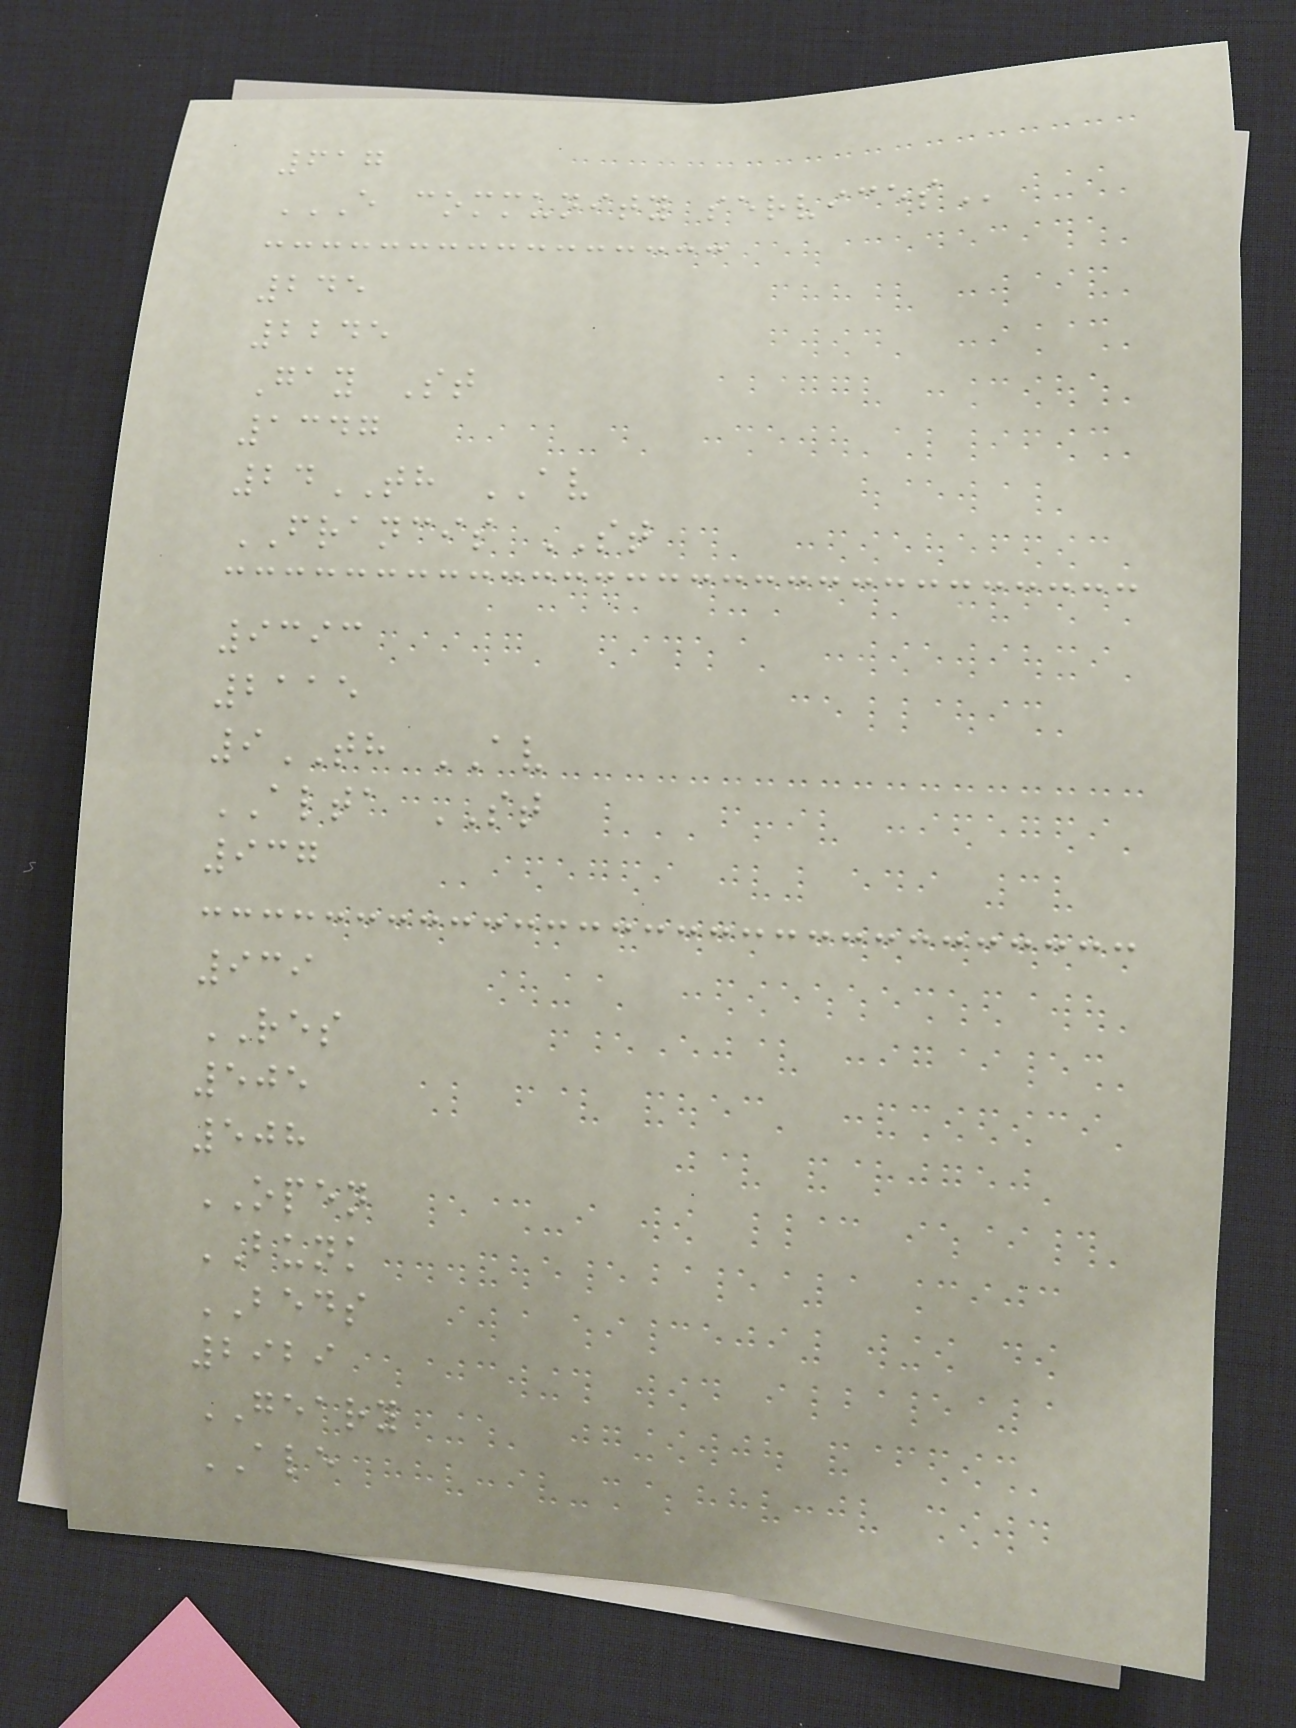617
E COMMUNITY SERVICES
245
2245
Gay St
1347
24TH AV
FRANCIS ST
9393
2115
9TH AV
ALTA ST
937
939
RES
505
508
OPEN
BUNK
BEDS
2929
GEARY
ALE
